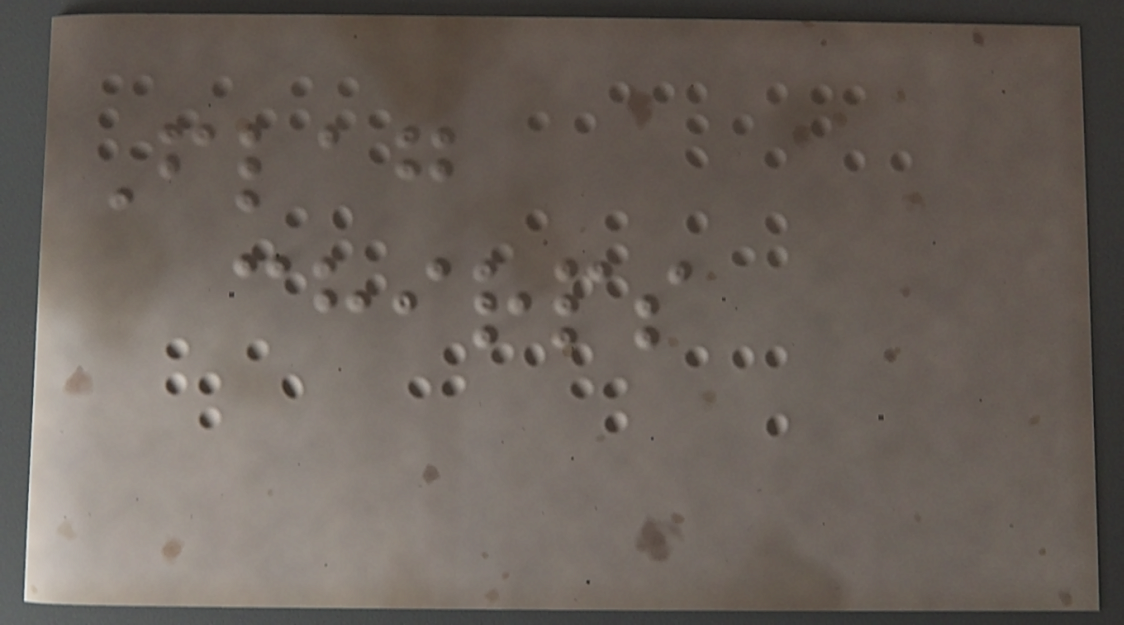Flag
chirps
